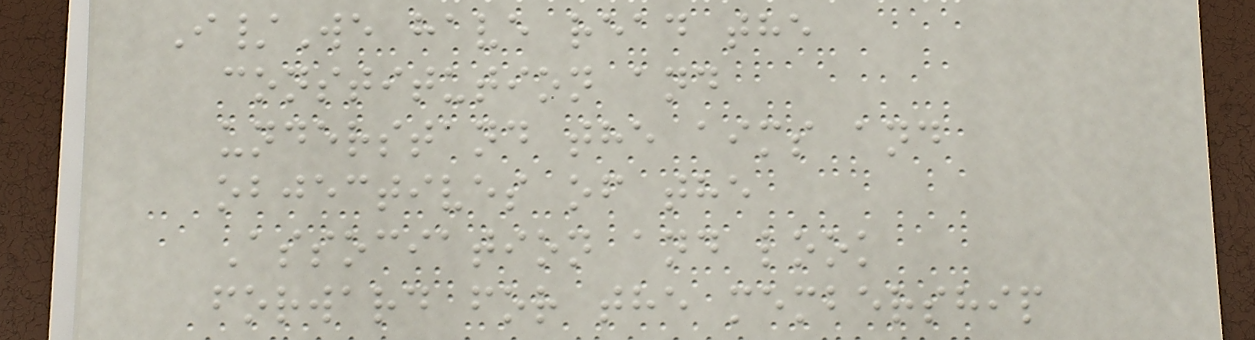I/We have read the
constitution and
understand the aims and
objectives of the
Association and look
forward for the membership
